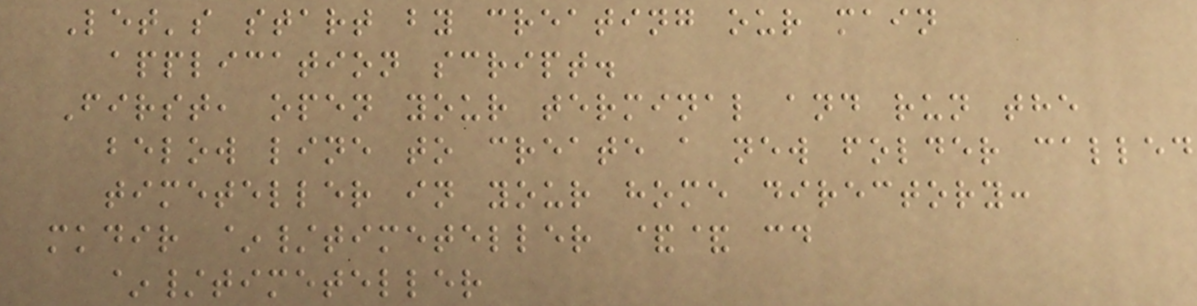Let's start by creating our main
application script.
First, open your terminal and run the
below line to create a new folder called
timeteller in your home directory:
mkdir ~/timeteller && cd
~/timeteller
